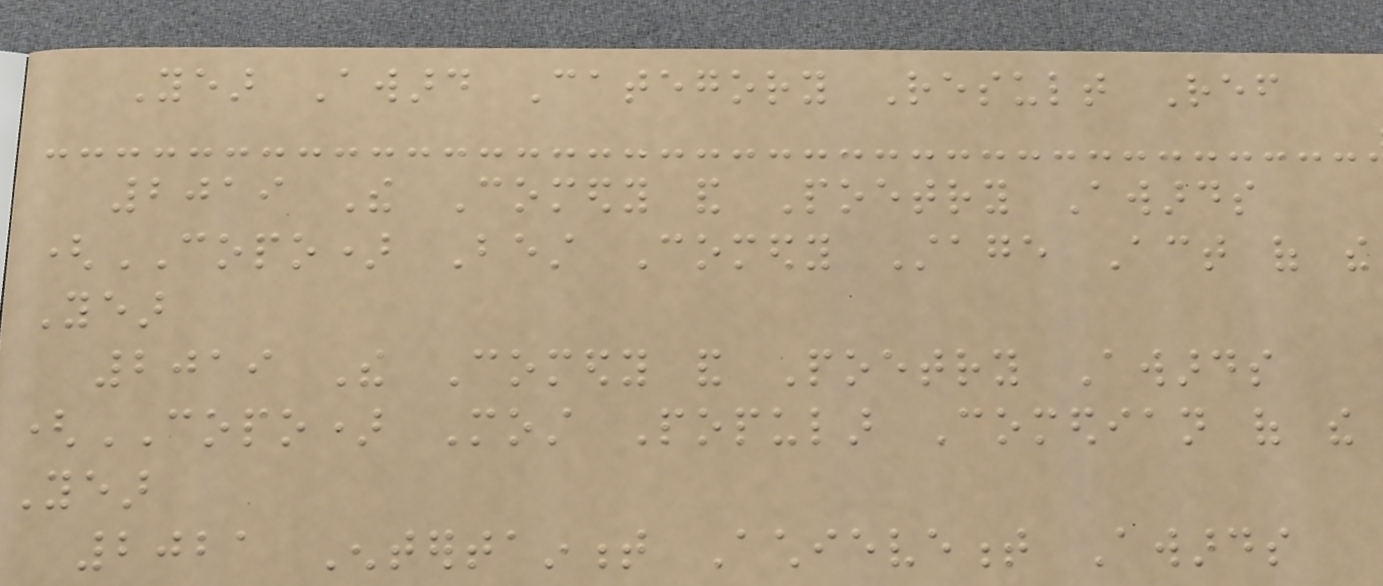Year Award Category Result Ref
2019 The Comedy and Poetry Awards
(COPO) Best Comedy Stage Act of the
Year
2019 The Comedy and Poetry Awards
(COPO) Most Popular Comedian of the
Year
2021 Entertainment Achievement Awards
